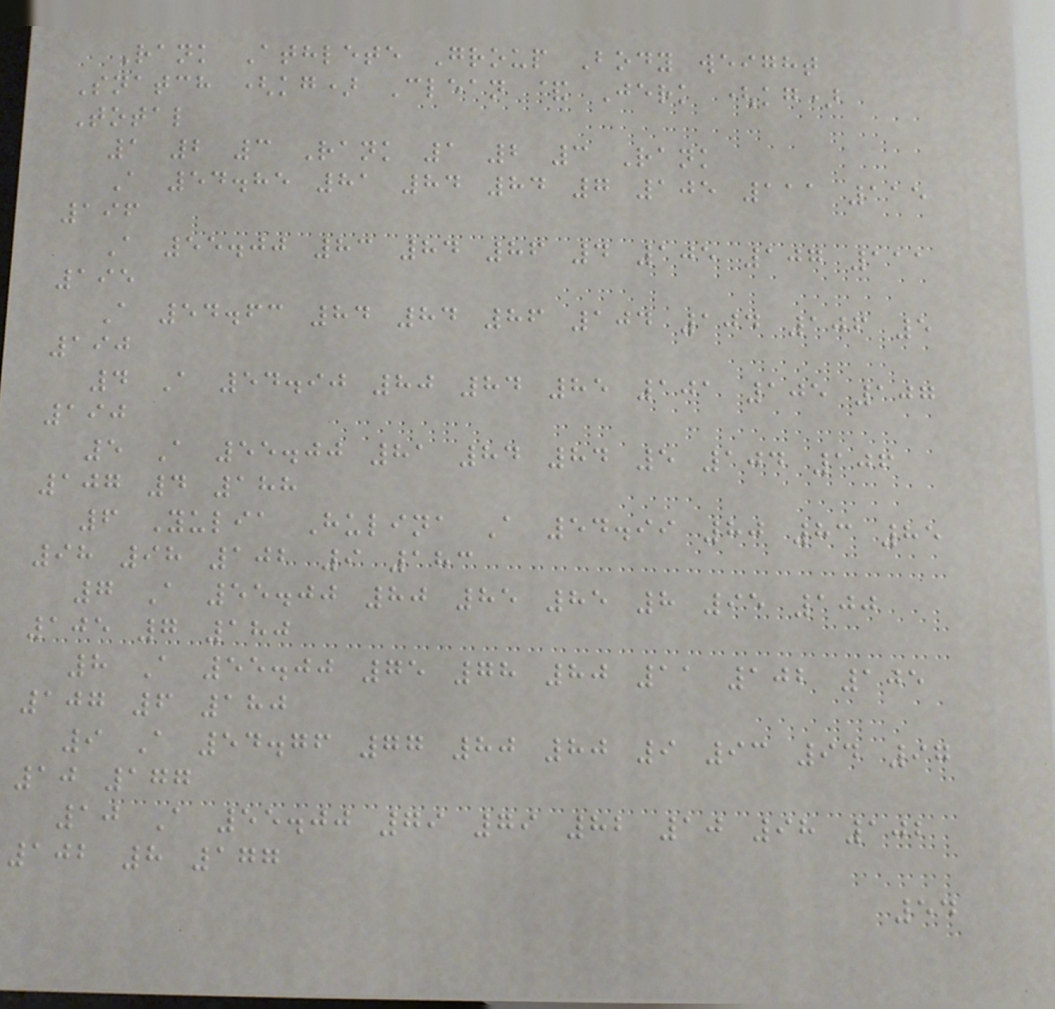Rank Athlete Group Body weight
Snatch (kg) Clean & Jerk (kg)
Total
1 2 3 Rank 1 2 3 Rank
A 54.85 81 84 84 7 105 111 115
196
A 55.00 83 84 86 4 105 107 111
195
A 54.63 84 84 86 104 104 106 5
190
4 A 54.90 80 84 85 101 105 107
190
5 A 55.00 81 84 84 5 104 106
107 4 188
6 Yulia Hulina A 54.99 80 83 85
98 98 102 9 183
7 A 55.00 80 85 85 8 95 100
105 7 180
8 A 55.00 75 78 80 11 102 105
107 6 180
9 A 54.76 77 80 80 9 93 94 97
10 177
10 A 55.00 79 79 82 10 98 102
102 8 177
54
